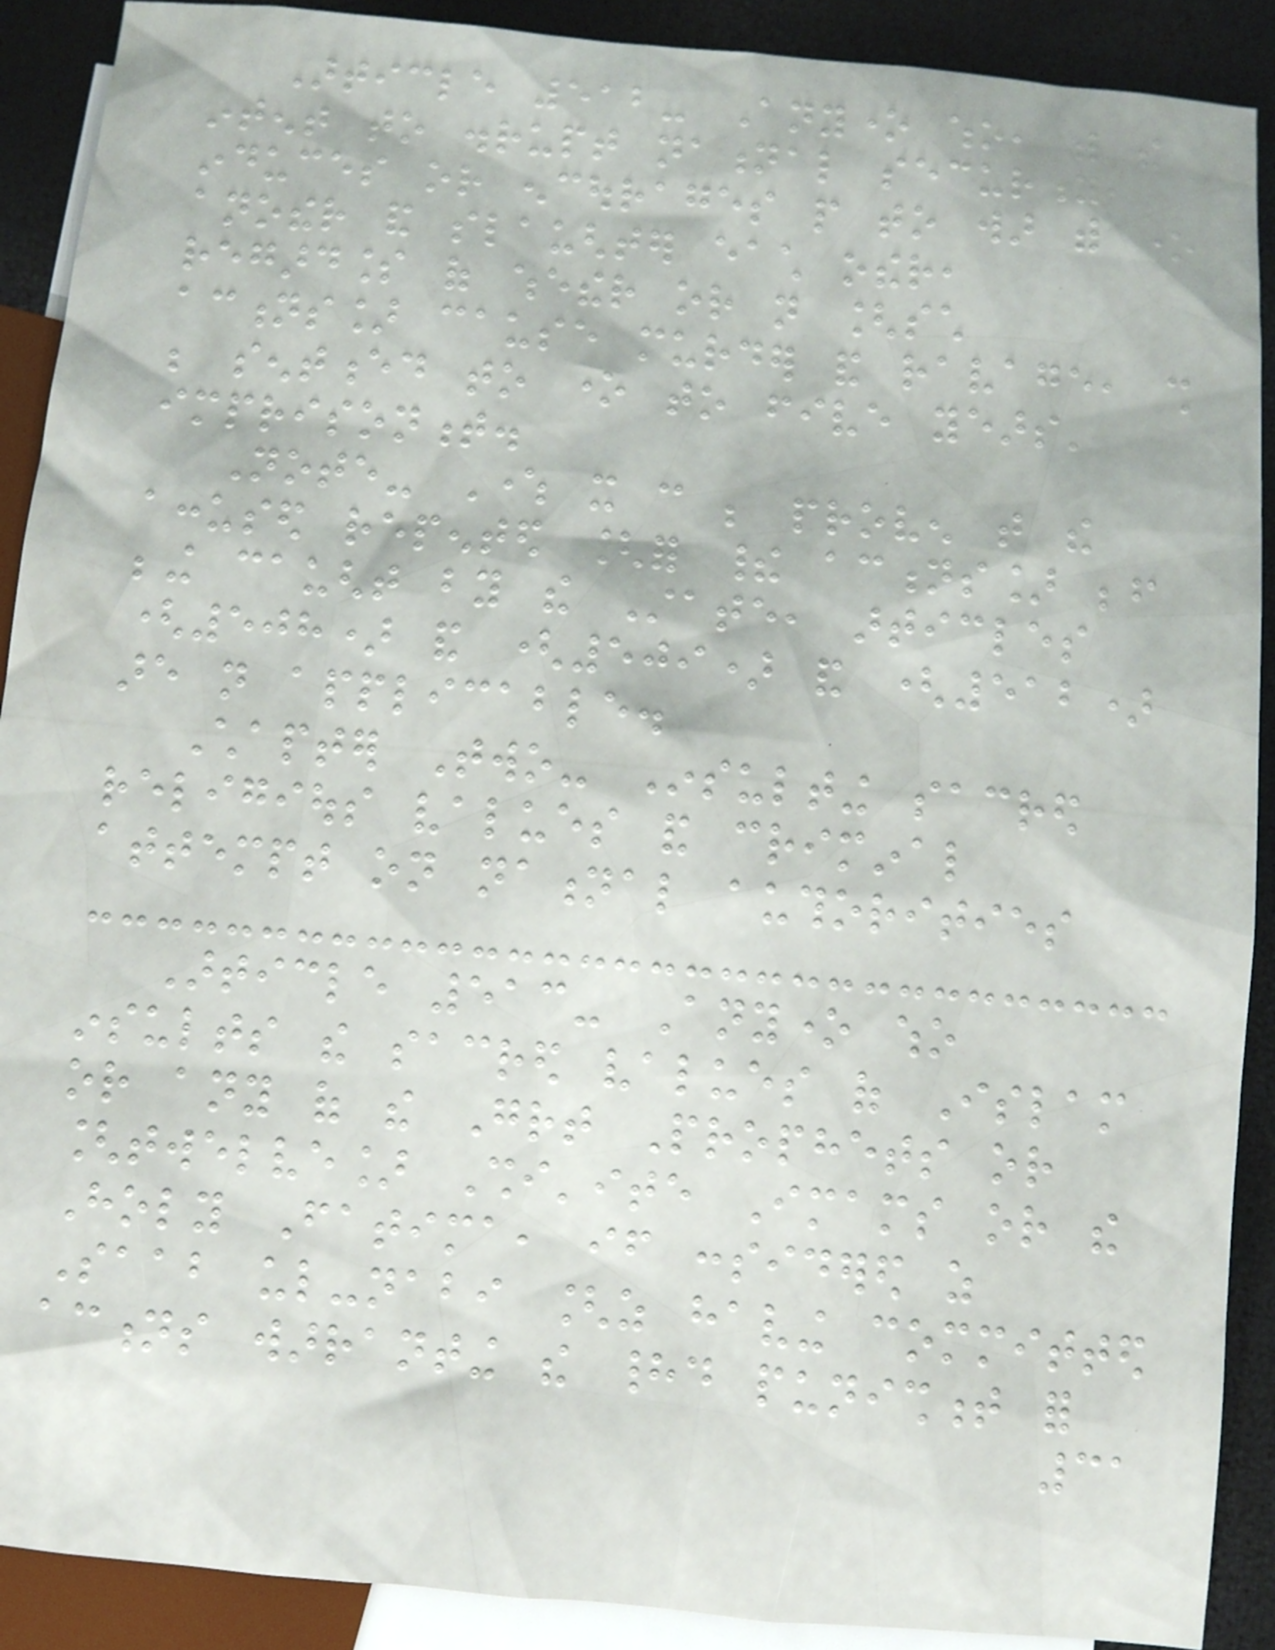Article 512- Anyone who, with the
intent to disrupt national security,
induces or encourages people to war with one
another and slaughter each other,
regardless of whether or not [such
actions] cause murder and ravage, shall
be sentenced to one to five years'
imprisonment.
Note- Where it can be proven that the
accused repented [for their actions] before
being caught by the State, articles
(508) and (509) and (512)
are not applicable.
Chapter Two- Insulting sacred
religious values and criminal
attempt on national authorities
Article 513- Anyone who
insults the sacred values of Islam
or any of the Great Prophets or
[twelve] Shi'ite Imams or the
Holy Fatima, if considered as
Saab ul-nabi [as having committed
actions warranting the hadd punishment for
31
